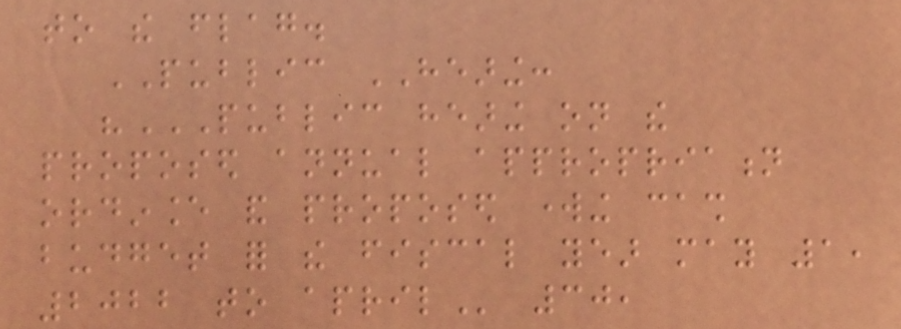to the flag.
PUBLIC HEARING:
"PUBLIC HEARING ON THE
PROPOSED ANNUAL APPROPRIATION
ORDINANCE AND PROPOSED WORKING CASH
BUDGET FOR THE FISCAL YEAR MAY 1,
2022 TO APRIL 30,
